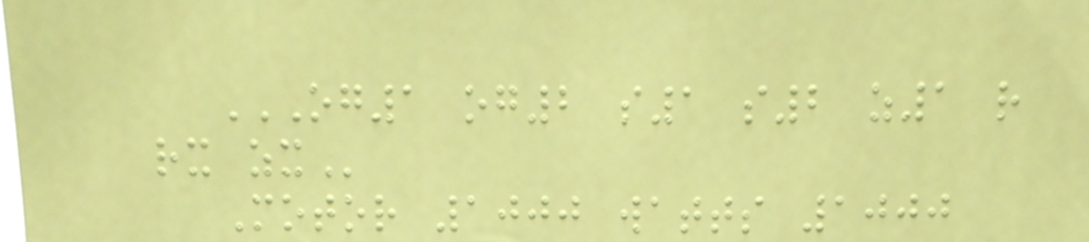OG1 OG2 S1 S2 Z1 R
RX ZX
Motor 1000 watts 1000
